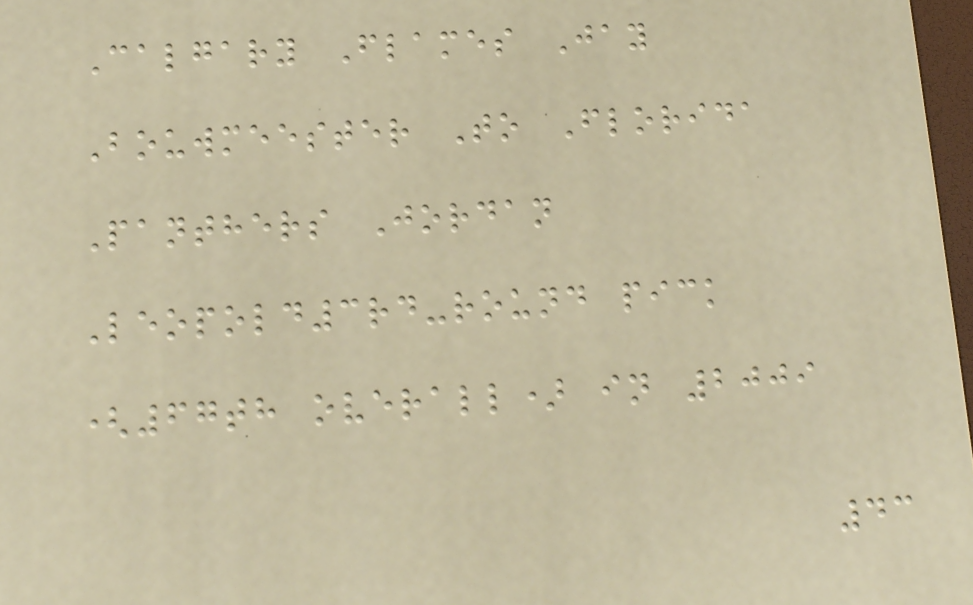Calgary Flames Jay
Bouwmeester To Florida
Panthers Jordan
Leopold3rd-round pick
(67th overall) in 2009
43
